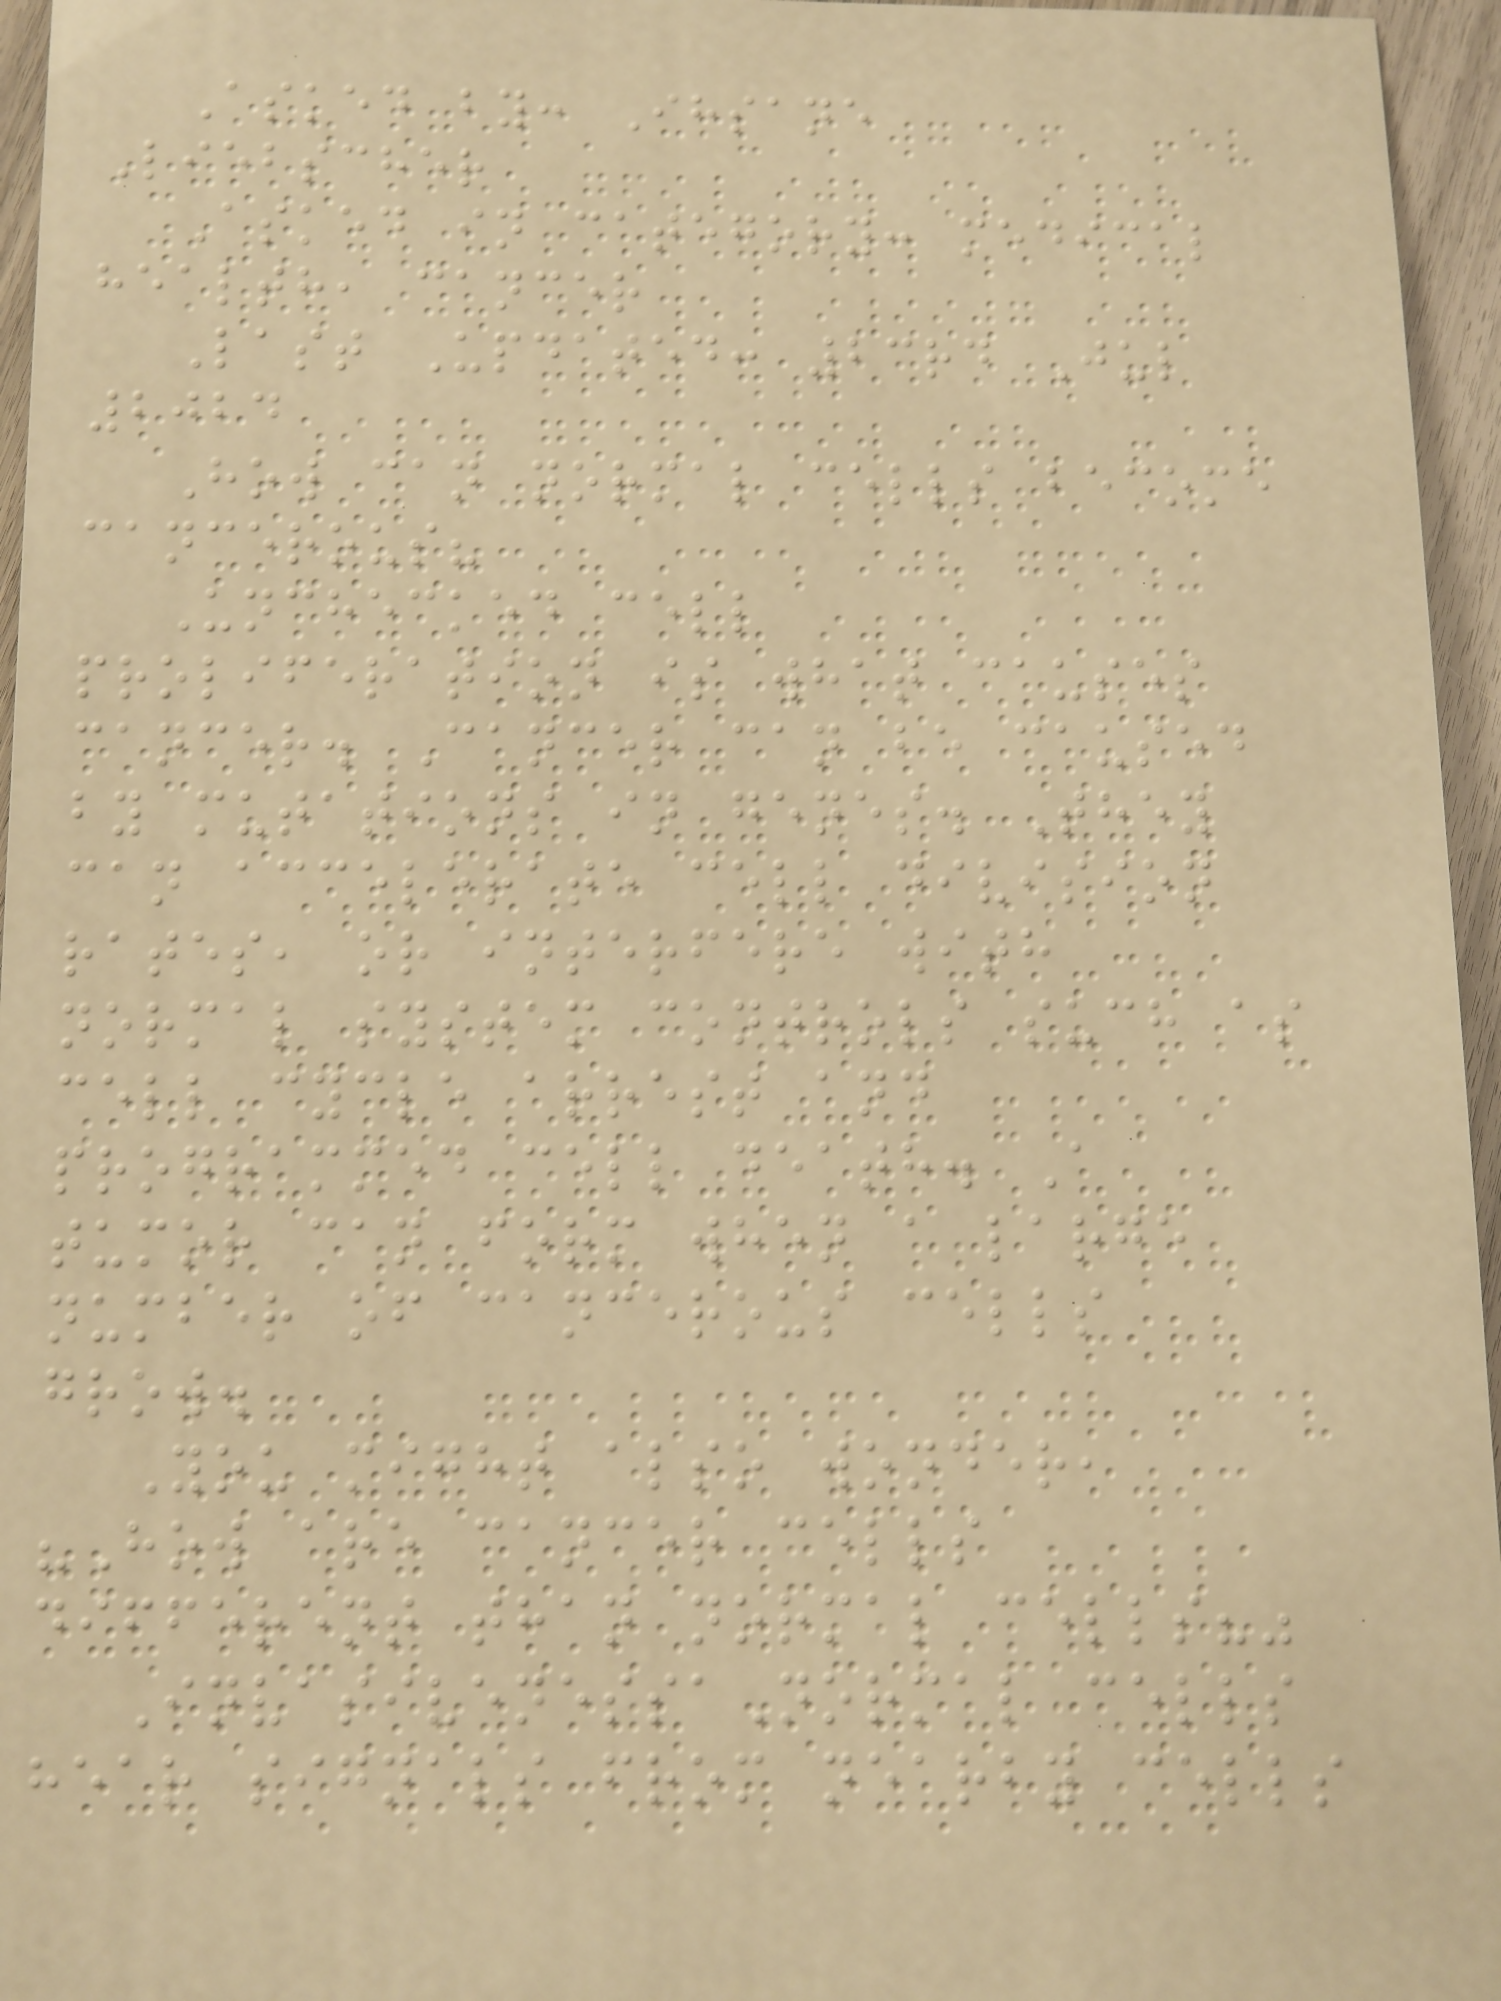Asked by: Ihsane
Liebscher
Asked in category: medical
health, cancer
Last Updated: 23rd Jul
2024
How can normal cells become
cancerous?
Unchecked cell
proliferation is what causes
cancer. Cancer can be caused
by mutations in genes. They
can accelerate cell division
rates, or interfere with
normal system controls such as
cell cycle arrest and
programmed cell death. A
tumor can form when a large
number of cancerous cells
grow.
You might also wonder,
"How are cancer cells
different than normal cells?"
InvasivenessaNormal cells
hear signals from nearby cells
